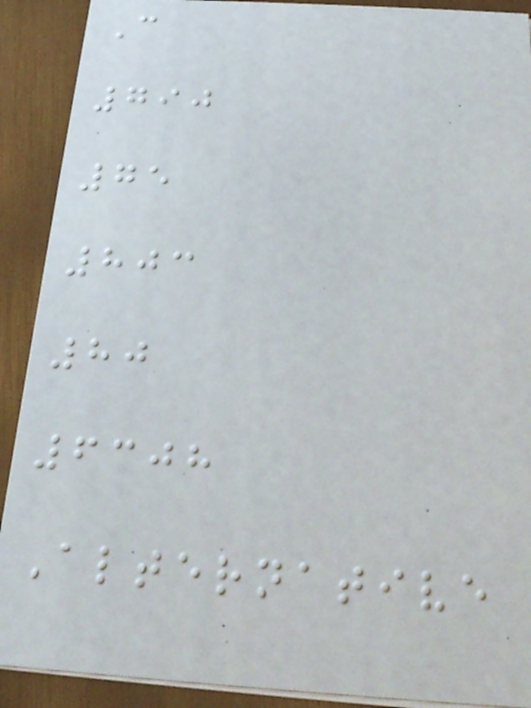C
790
75
803
80
6308
Alternative
